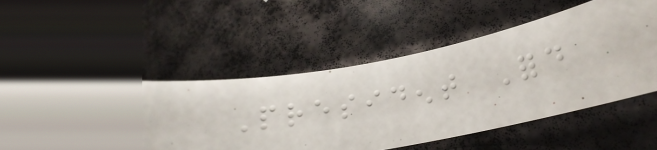President Ford
